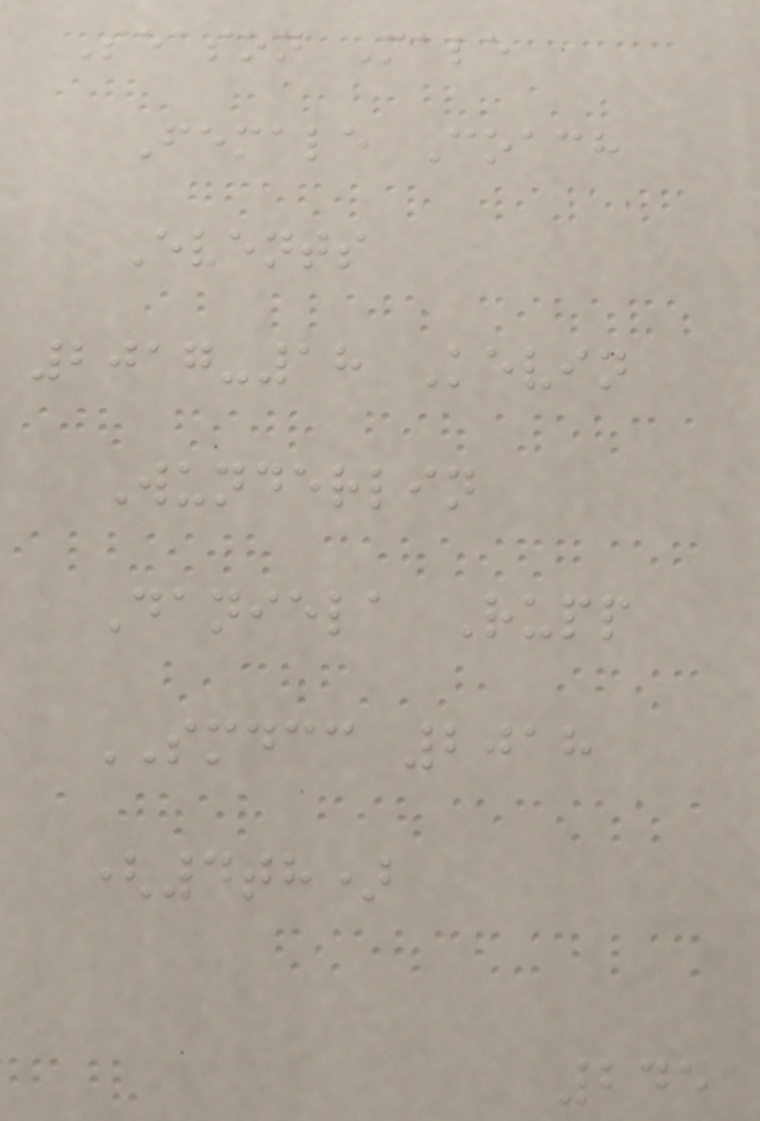Season Male
Female Coach
Events
2017-18 Kevin
Wunderlin
Daniela Rupp
SMDCC 2018
(4th)
245
